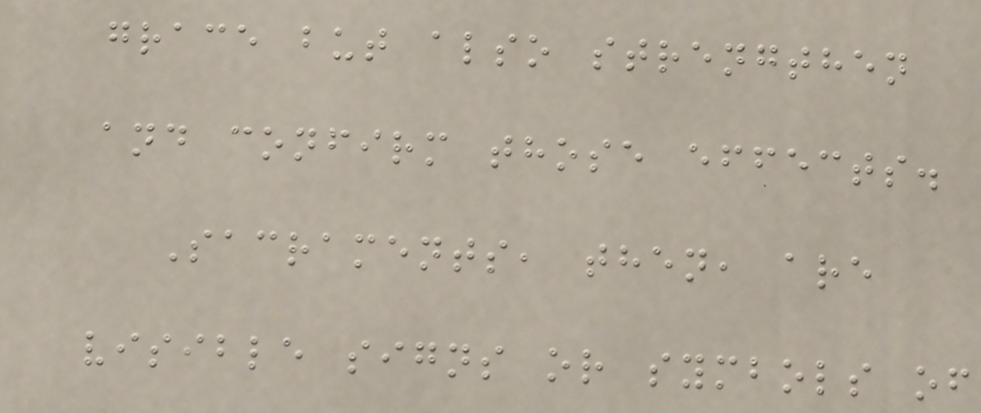grace but also strengthen
and confirm those effects.
Sacraments, then, are
visible signs or symbols of
